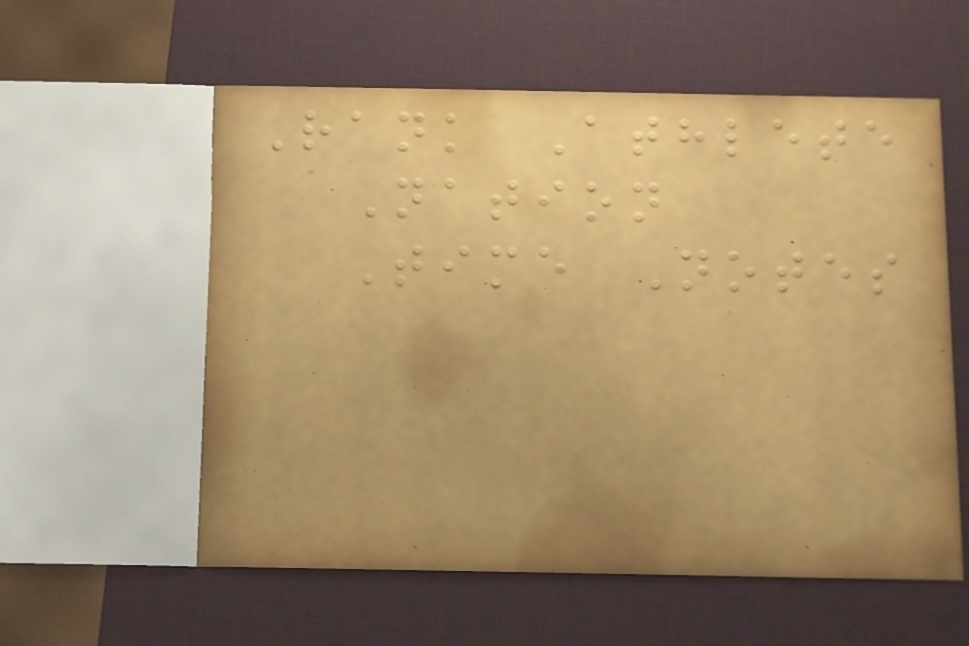Rank Athlete
Nation
Time Notes
